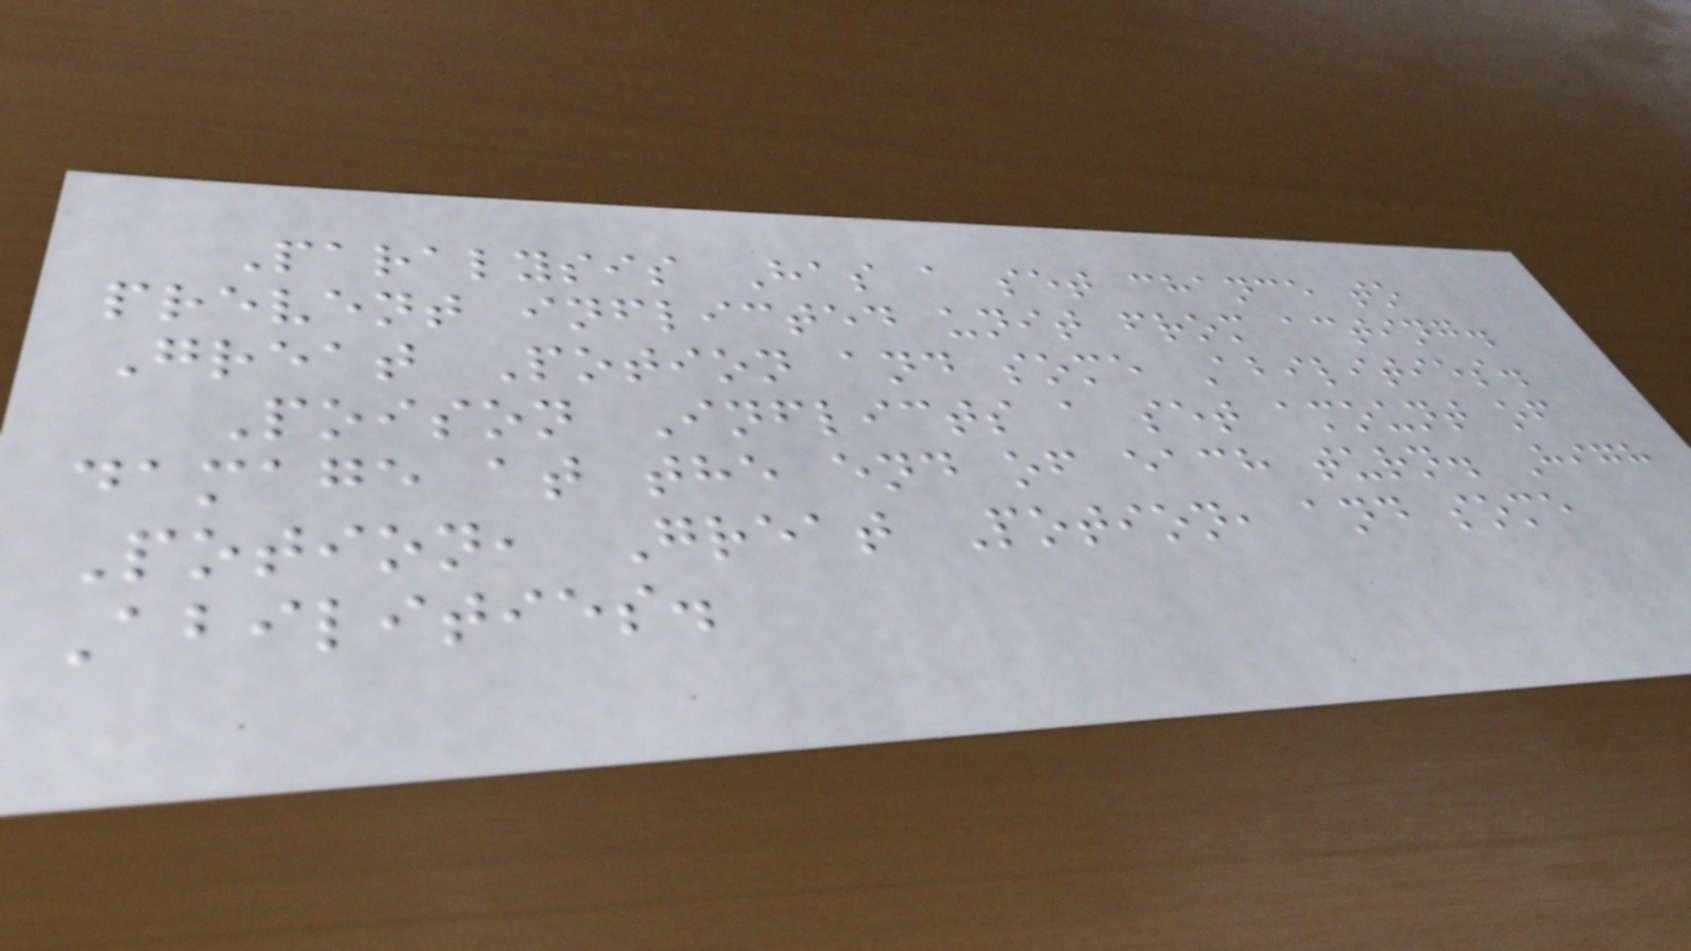Paralysis Has a set chance to
prevent inflicted unit from acting.
Great Potion and some Abilities.
Poison Inflicts a set amount of
damage at the end of each turn. High
Potion, Great Potion, and some
Abilities.
